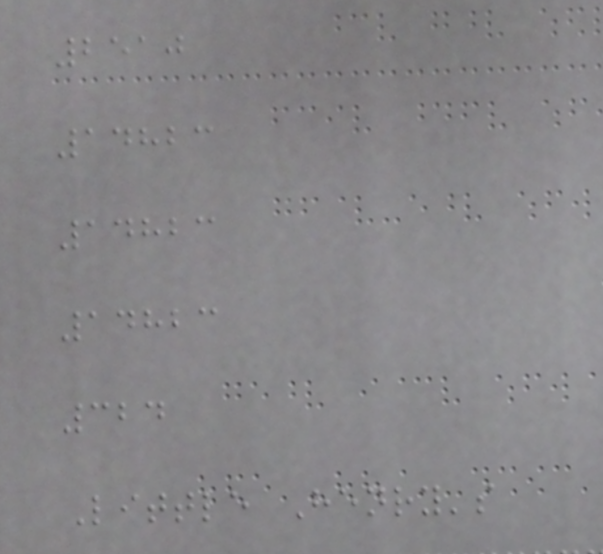2510
14823
14823
14823
324
Little Henry's
